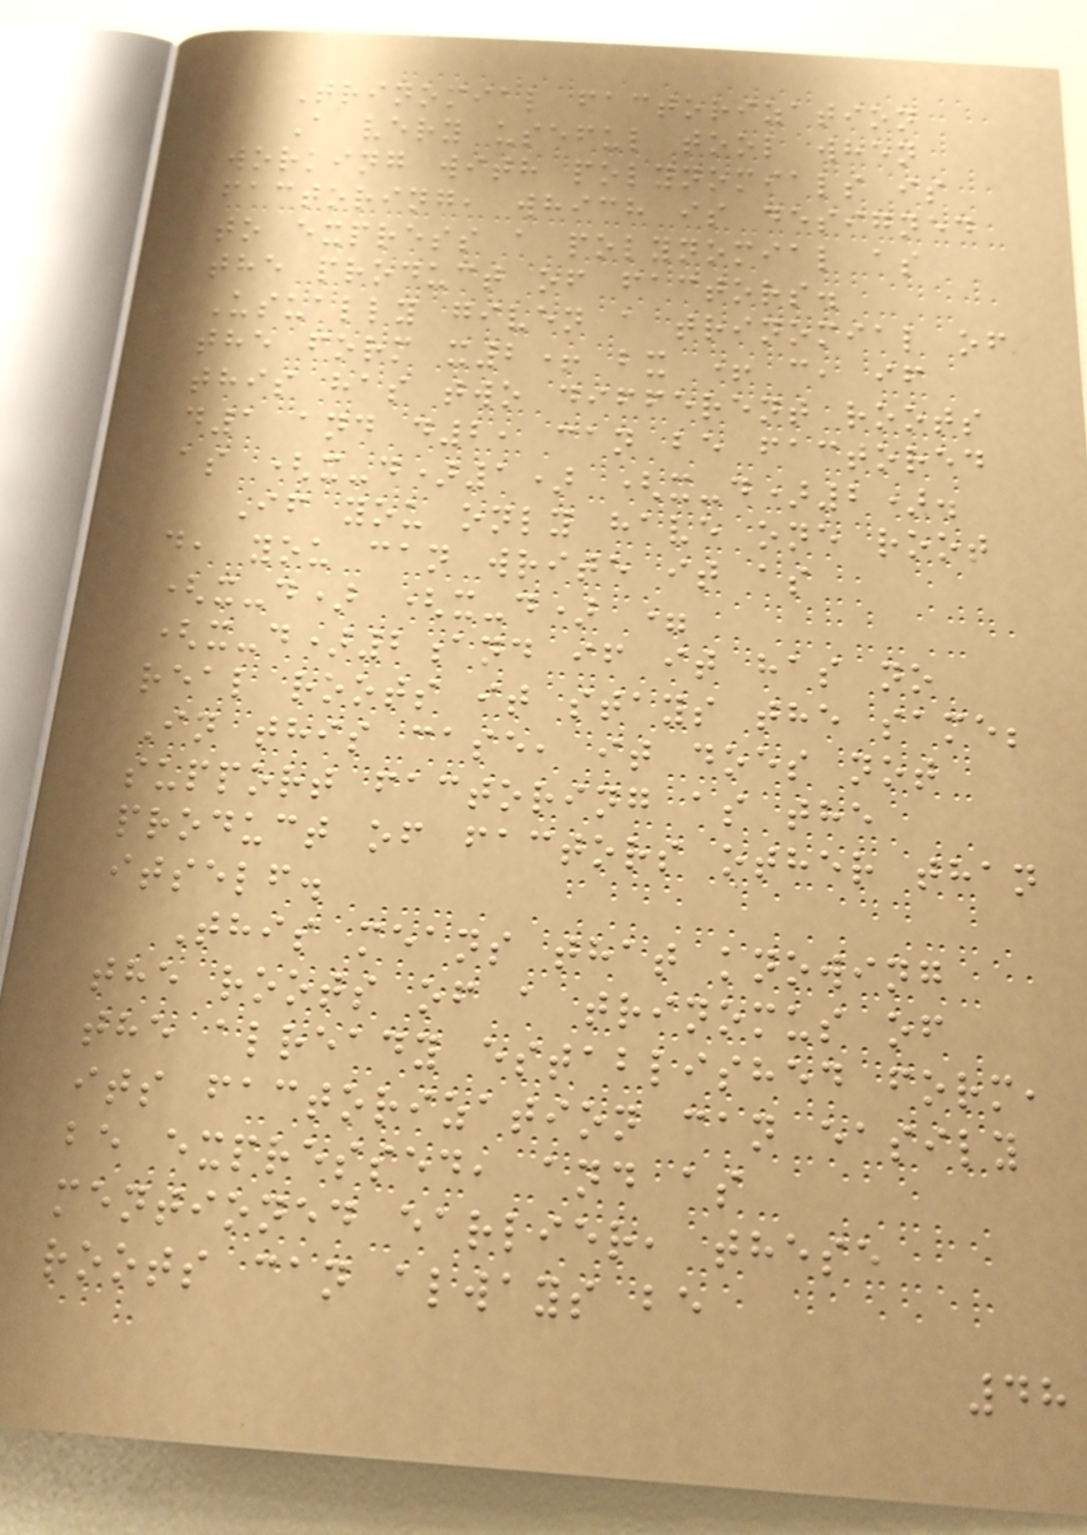Trinomial factorization
A very useful tool when
working with polynomials is
factoring, which is designed
to express a polynomial as
the product of factors.
Usually given a trinomial of
the form x2+ bx + c, if
this has two different roots
d1 and d2, can be factored
as (x-d)1) (x-d)2).
If you only have one root
d, you can write it as
(x-d) (x-d) =
(x-d)2and if it has no
real roots it stays the same;
In this case, it does not
support factoring as the
product of factors other than
itself.
This means that knowing
the roots of a trinomus of
the already established form,
its factorization can easily
be expressed, and as
mentioned earlier, these
roots can always be
48
